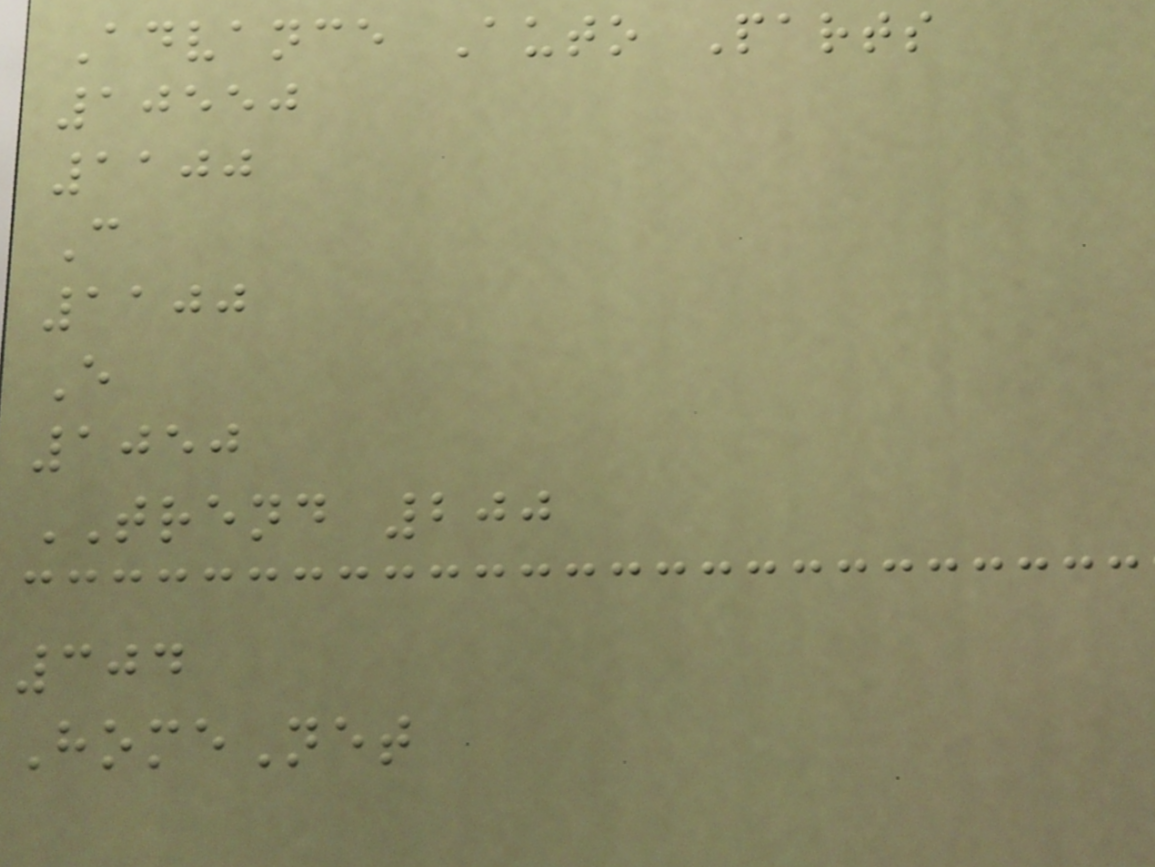Advance Auto Parts
10550
1100
C
1100
E
1050
TREND 200
304
HomeNet
